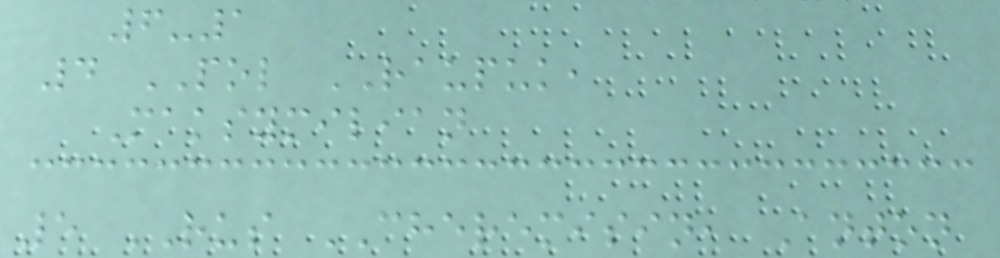6-1
4 POL RAUPUK,
Maksymilian
5 RUS CHEREMISIN, Anton
